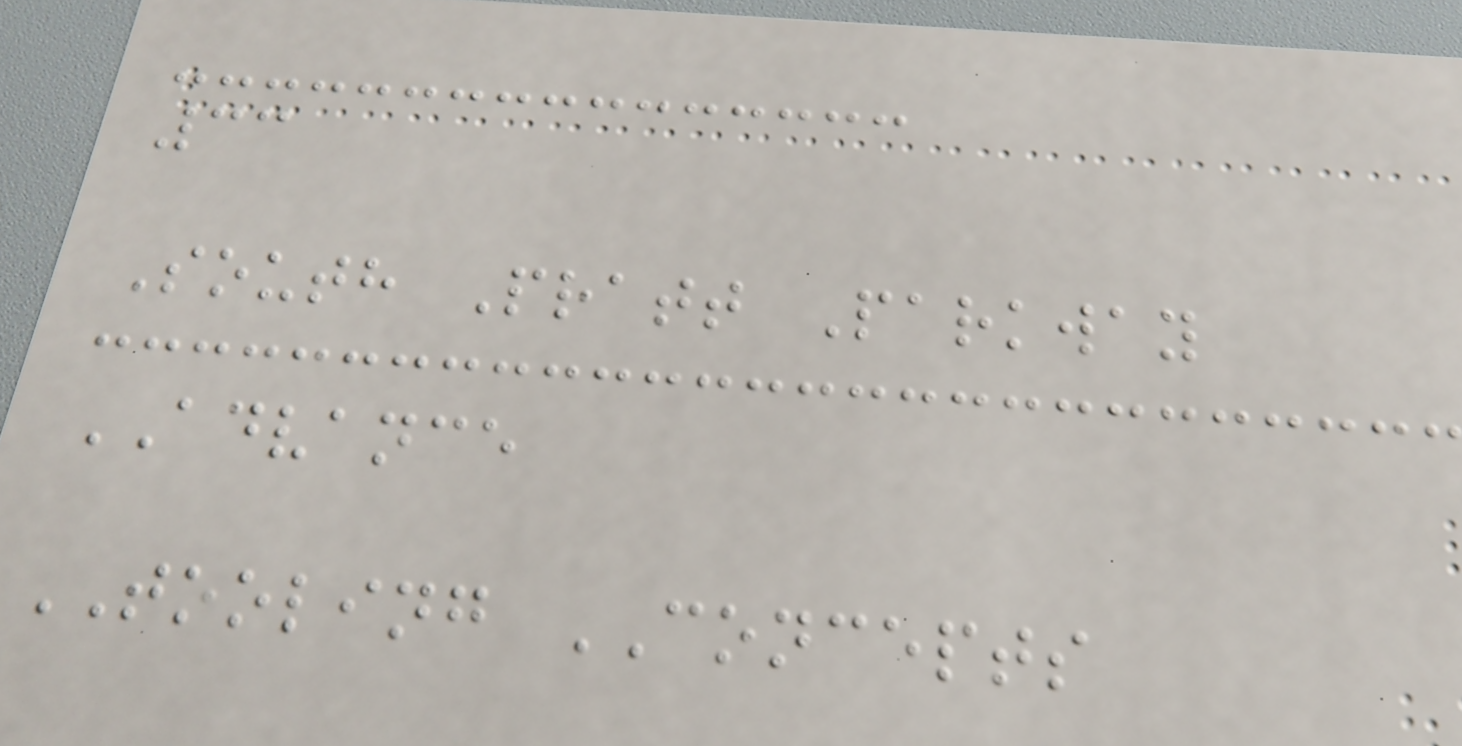33
South Pratt Parkway
ADVANCE
TOOLING CONCEPTS
